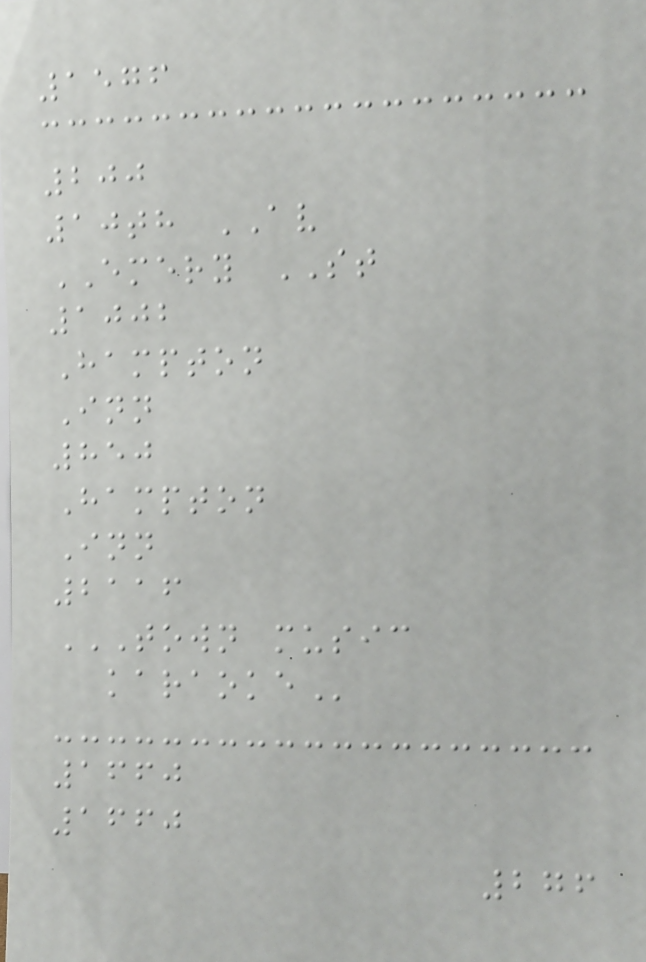1576
200
10th AV
EMERY ST
1002
Hampton
Inn
850
Hampton
Inn
2116
TOWN MUSIC
KARAOKE
1660
1660
276
